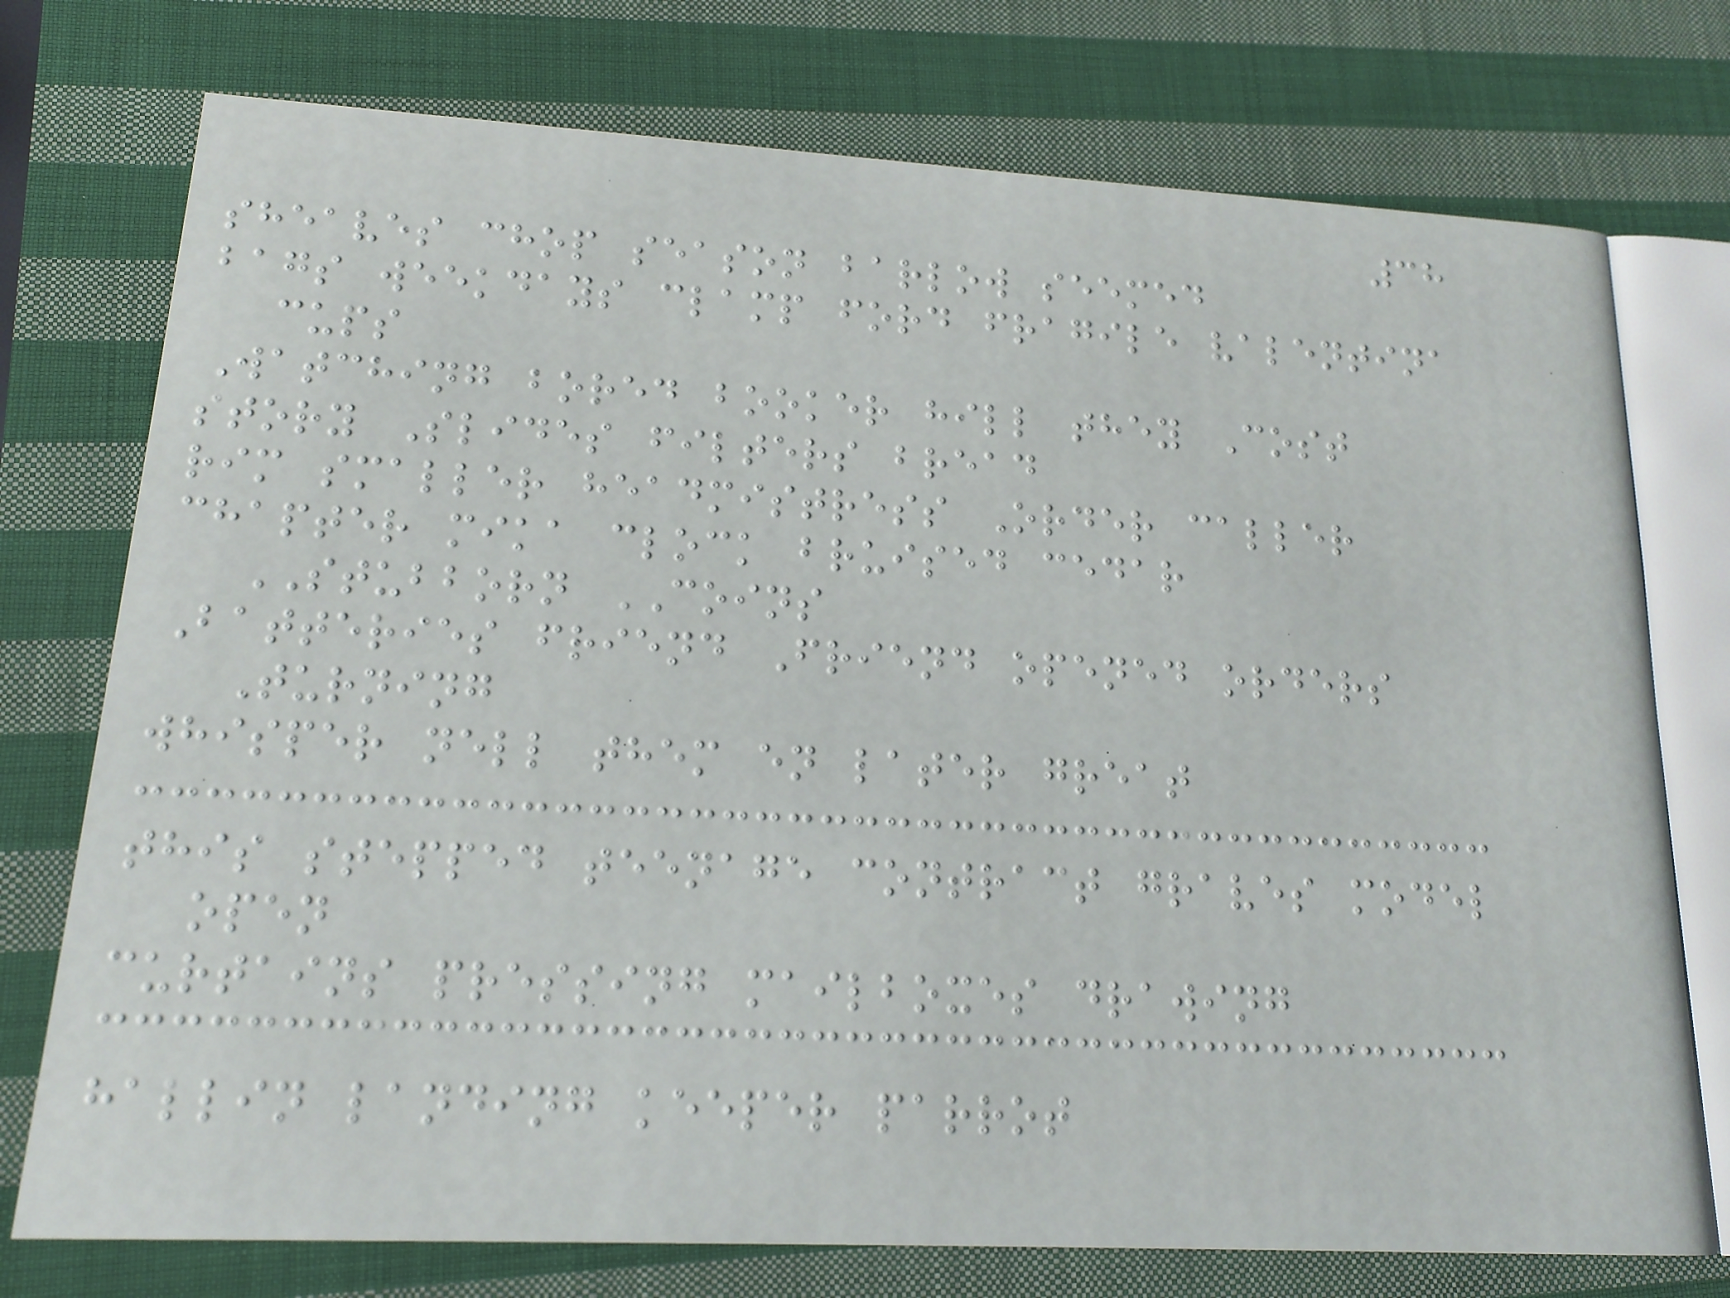38
sheaves chop season barlow seemed
bags weekdays clamp ford fragile valentina
cups
Watching bored booker hill they Cost
story Slides filters bread
rim smaller headmistress Order caller
chapter mika clock bruised cedar
STUBBORN COINS
Batteries friend Friend opened orders
Turning
whisper nell them en later great
this stepped teenage contract graves model
open
curtains pressing mailboxes drawing
hallin landing keeper parrot
